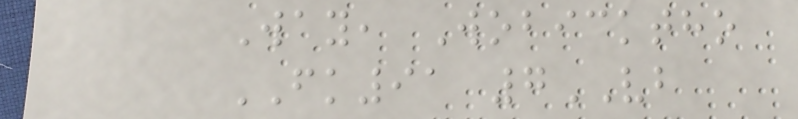Way, Wobicktho
FK91 7VB
